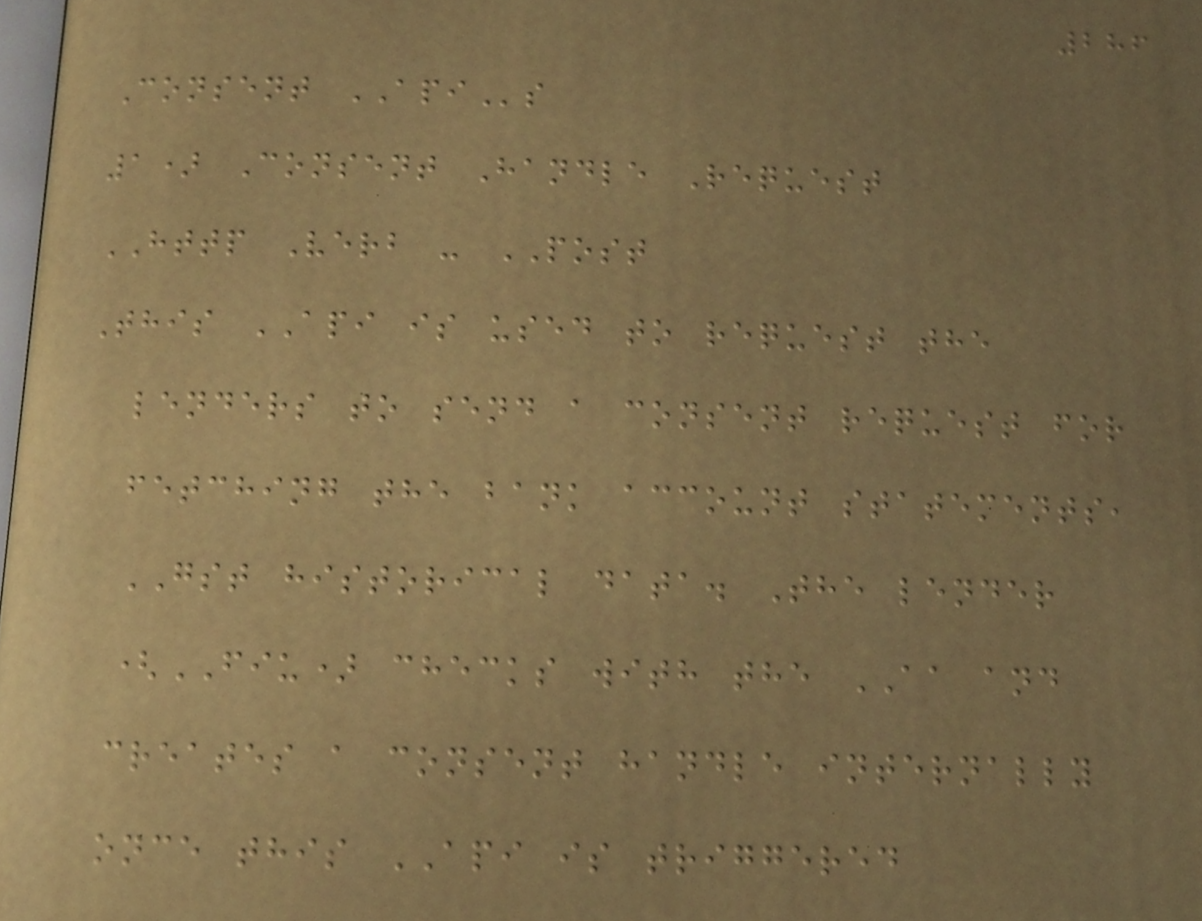286
Consent APIs
1) Consent Handle Request
HTTP Verb - POST
This API is used to request the
lenders to send a consent request for
fetching the bank account statements,
GST historical data. The lender
(FIU) checks with the AA and
creates a consent handle internally
once this API is triggered
